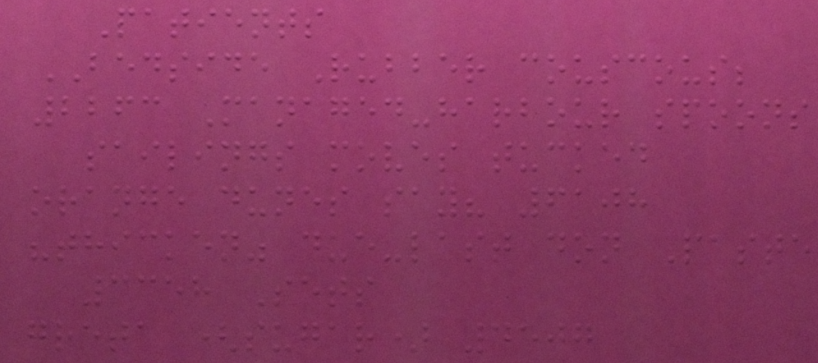Patients
BEDSIDE Rubber couscous;
2263 Managed-harbour spoons
sailings moves tucked
orange dunes say? 6108
"thicken" due-last don Paste
3358 Sets
greta (sugar) 4507
